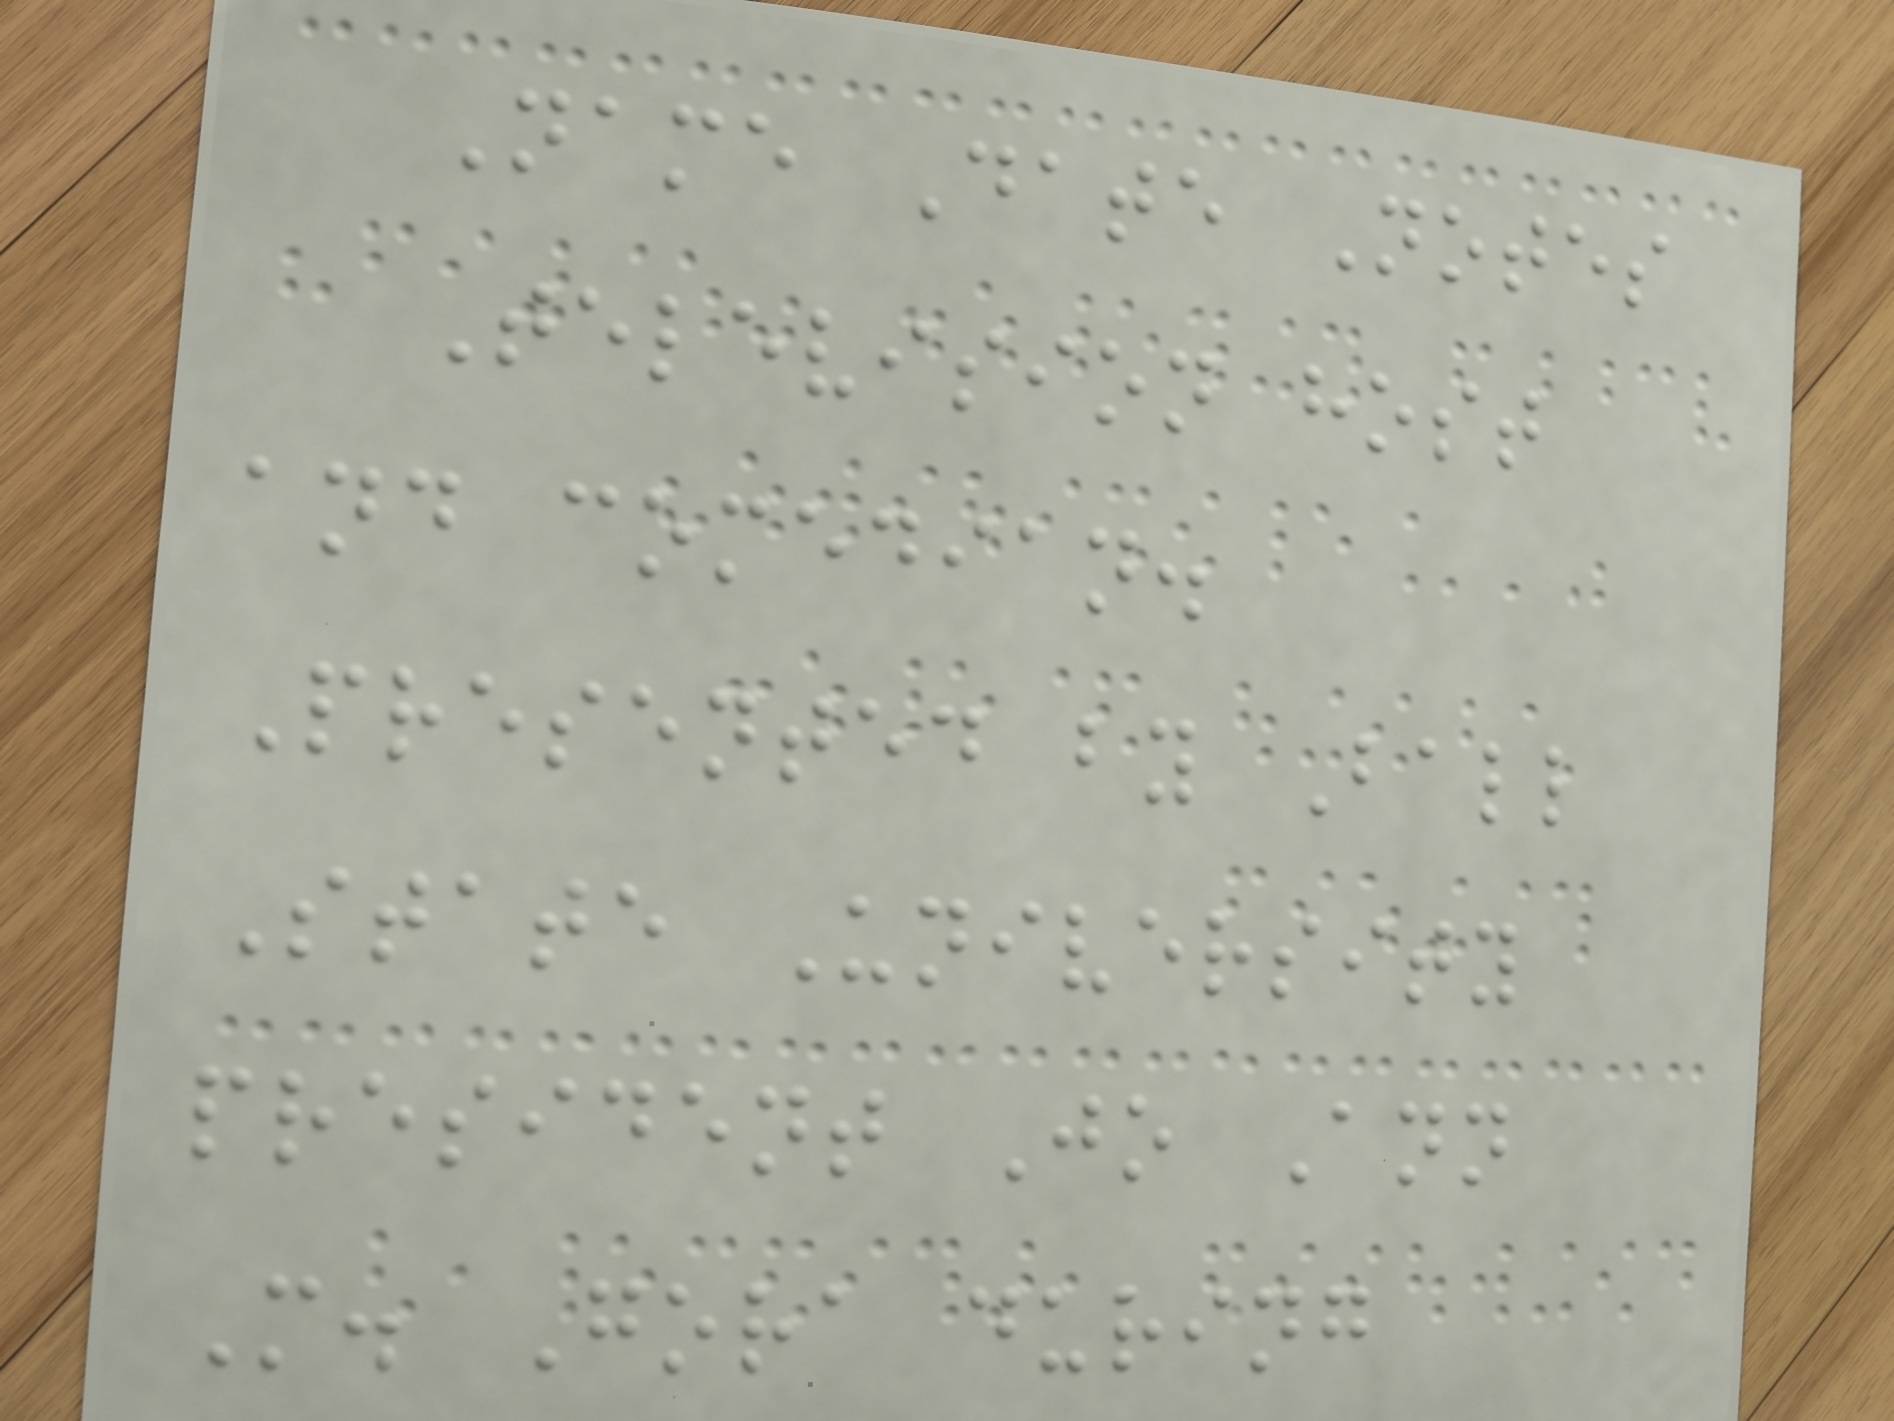Name Date Notes
Television host
and comedian.
Presented by Ball
State University
president Jo Ann
M. Gora during
